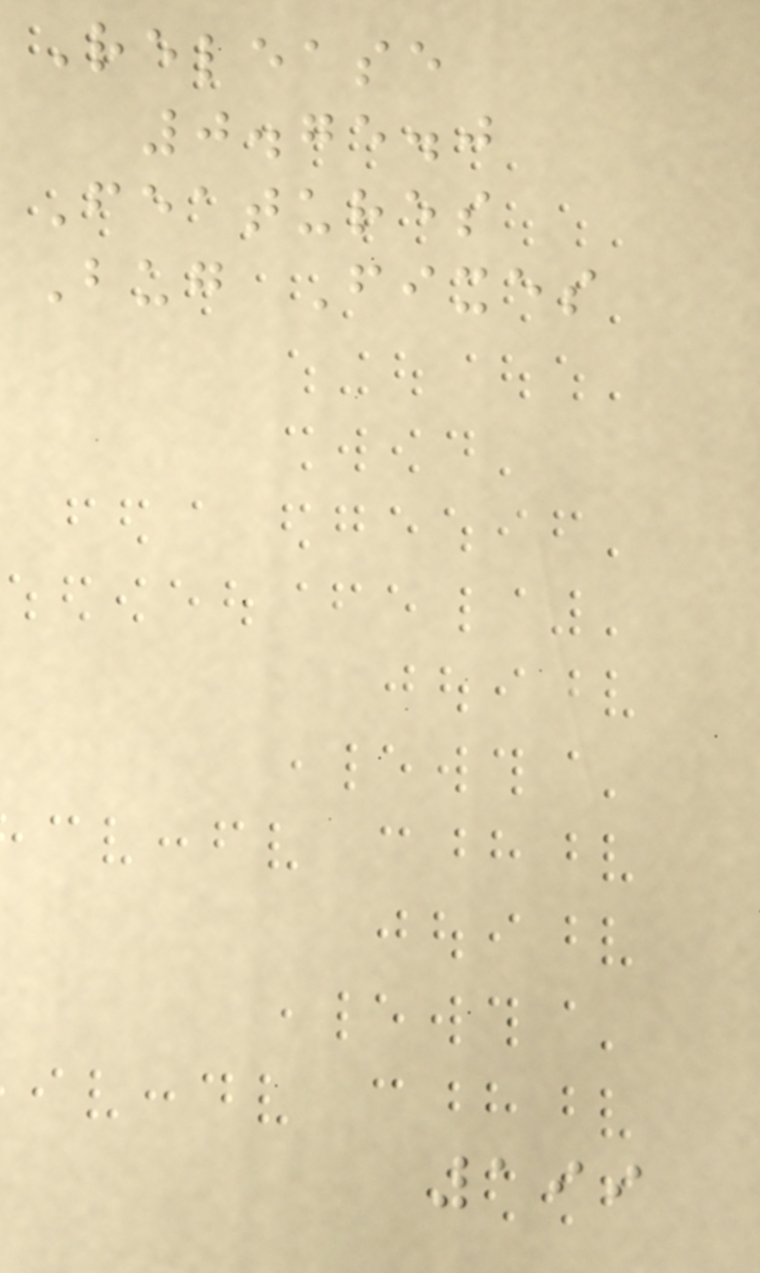Release
0.75.0
Features
Bug Fixes
199
